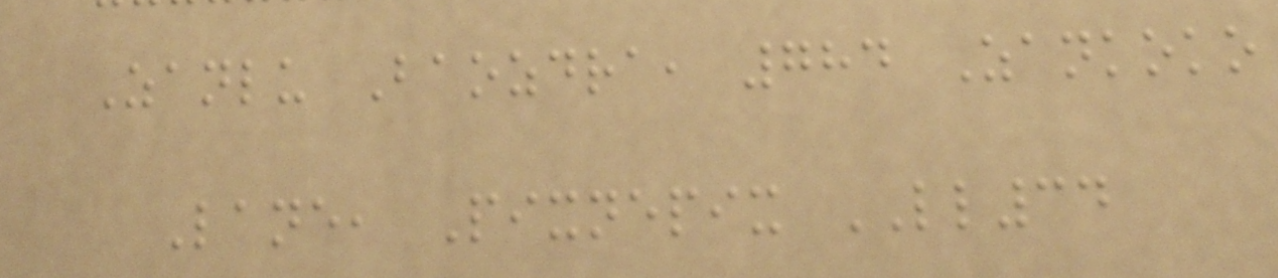Zanlu Baozdra, 784 Zankoko
Lane, Pixnepix LL34
